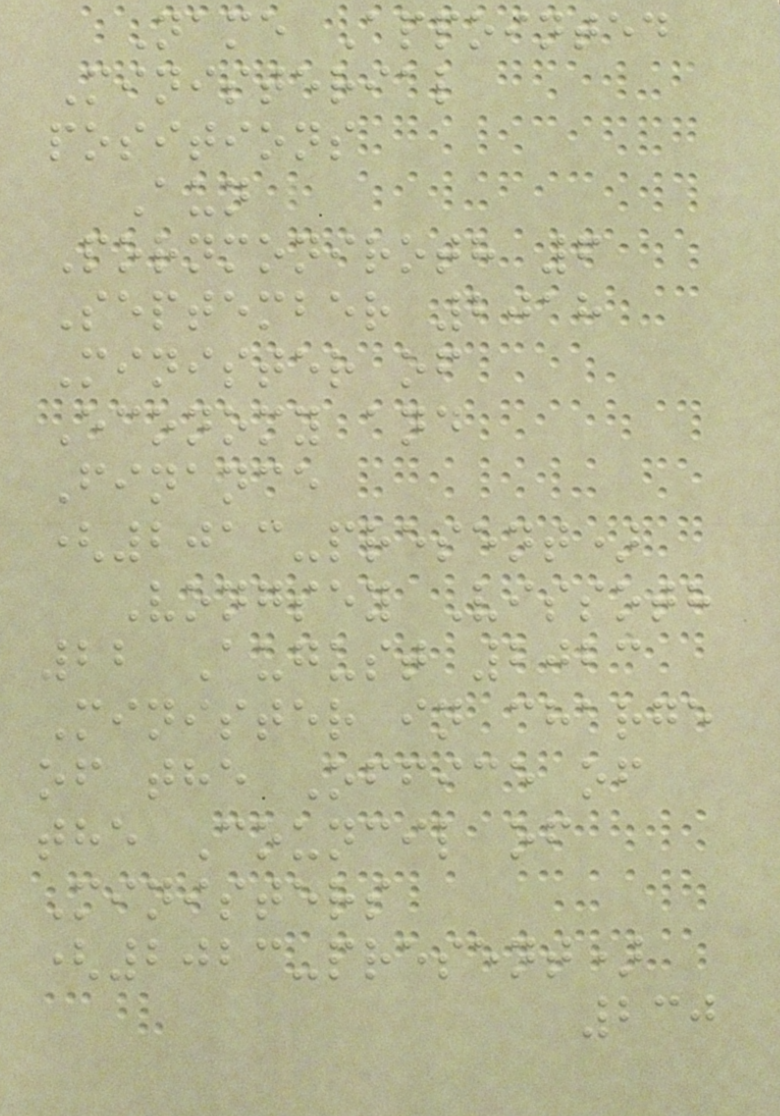Name Appointed
Ministerial
positions
Aun
Pornmoniroth 6
September 2018
Minister of
Economy and
Finance
(2013-present)
Vongsey Vissoth
22 August 2023
Minister in charge
of the Office of
the Council of
Ministers
(2023-present)
230
